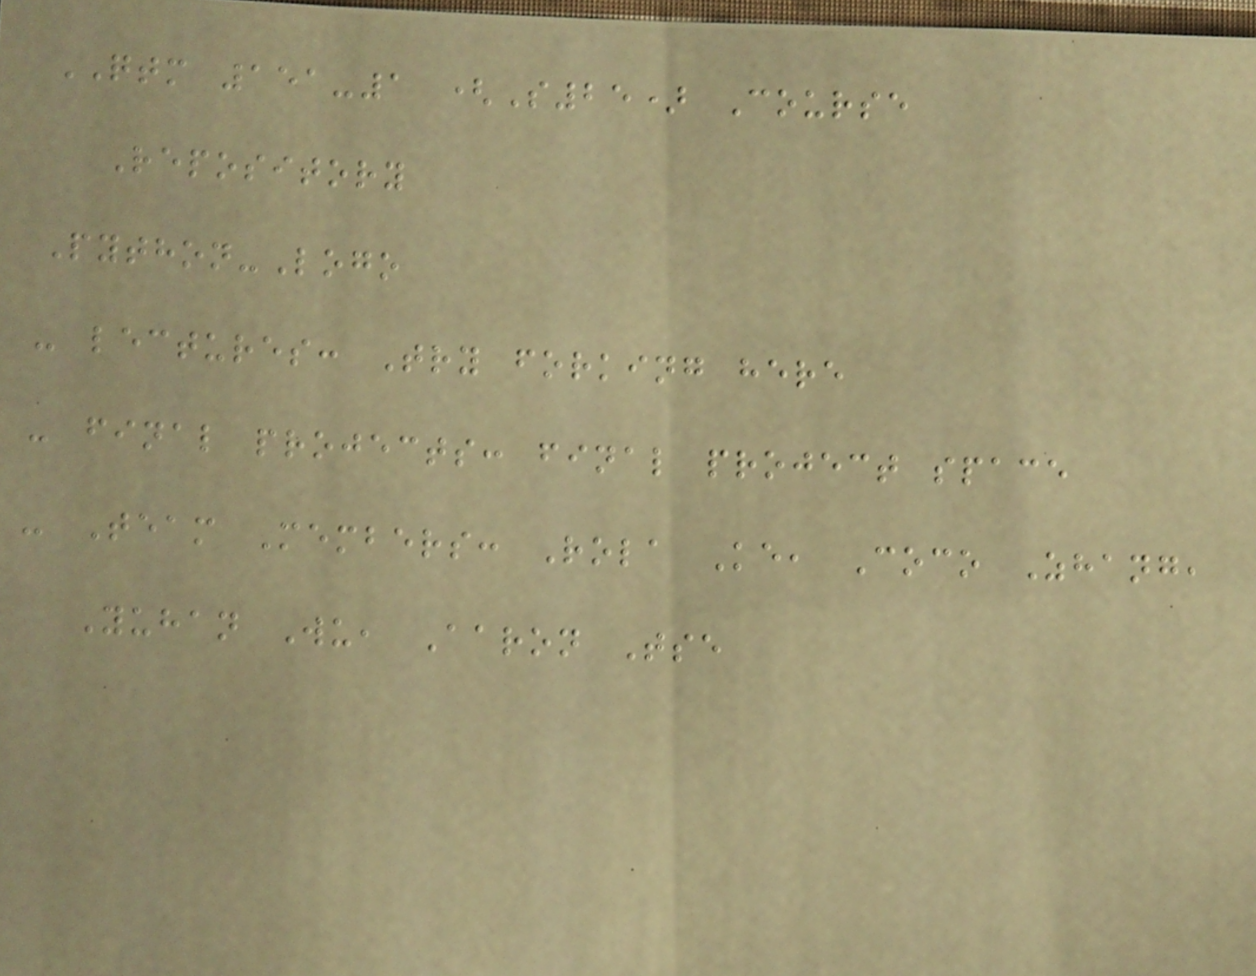QTM 151-1 (S25) Course
Repository
Python-Logo
- lectures: Try forking here
- final projects: final project space
- Team Members: Rola Ke, Coco Zhang,
Yuhan Wu, Aaron Tse
